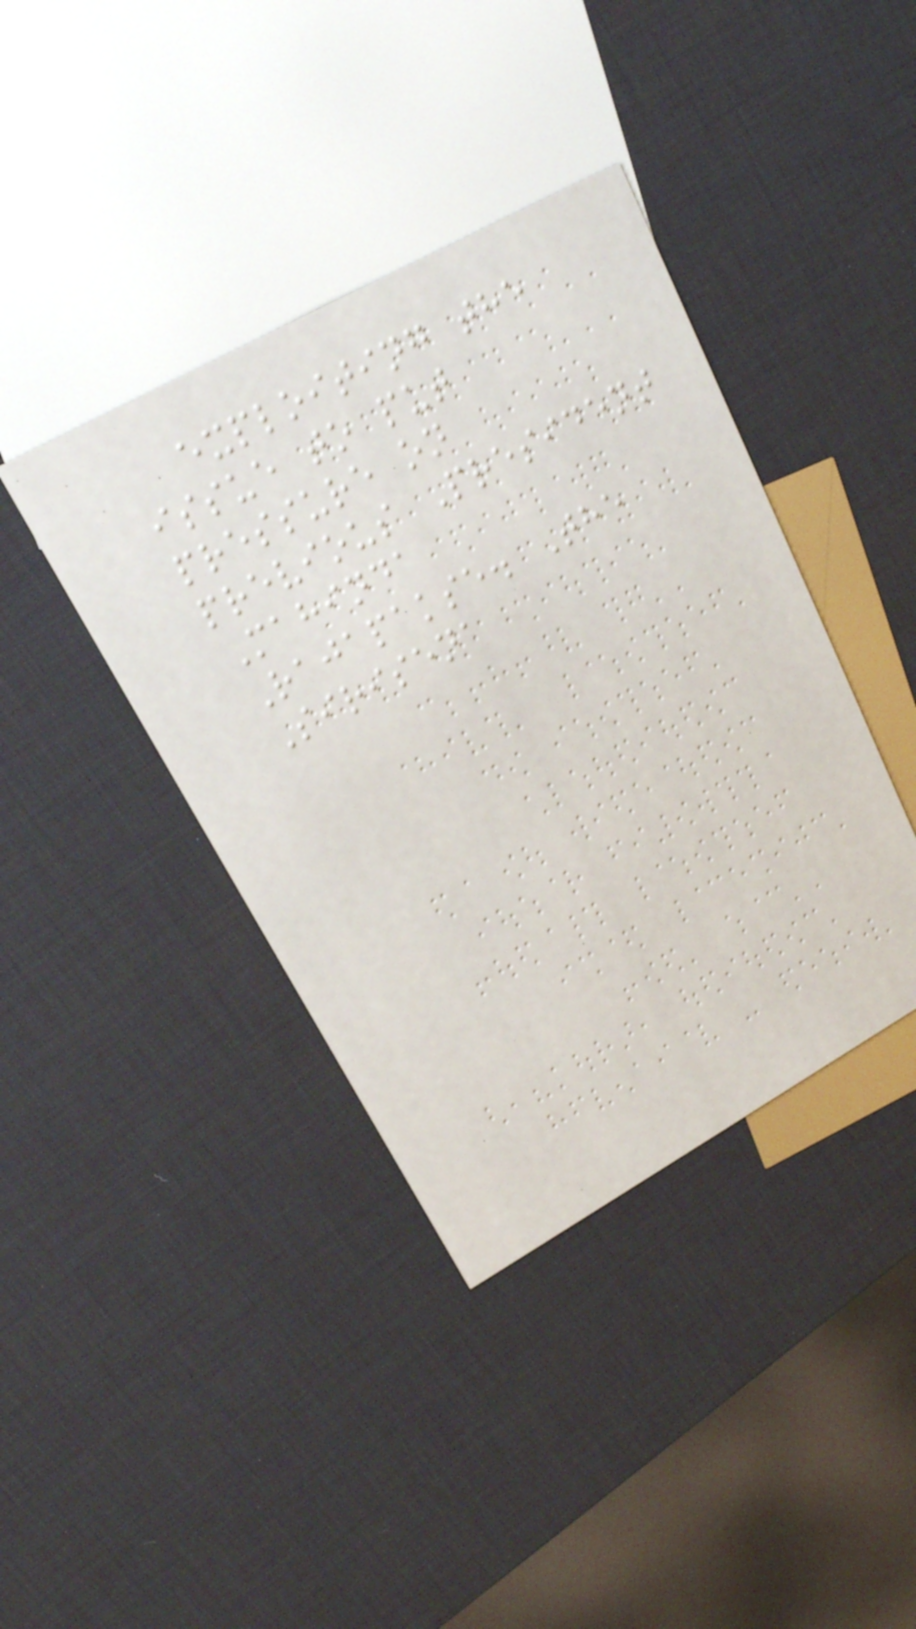exploiting the
issue to put
pressure on
previous President
Mahinda
Rajapakse. The
Sirisena
